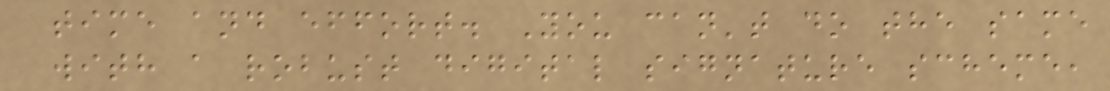time and effort. You can't do the same
with a robust digital signature scheme,
